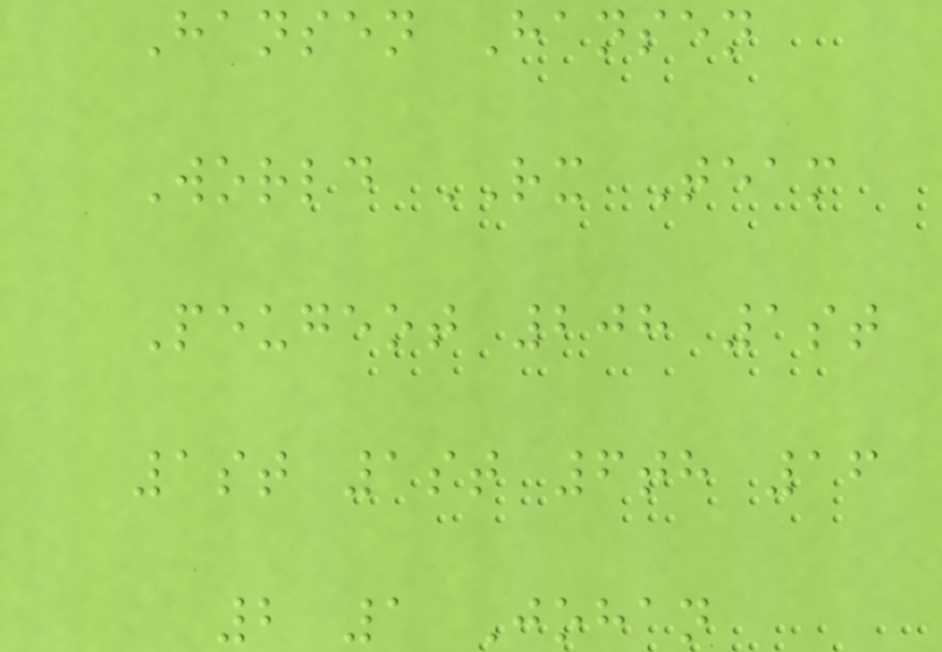Hansen Hansen
World RX Team
Peugeot 208 1st
1st 1st 6th 16
2 1 Johan
